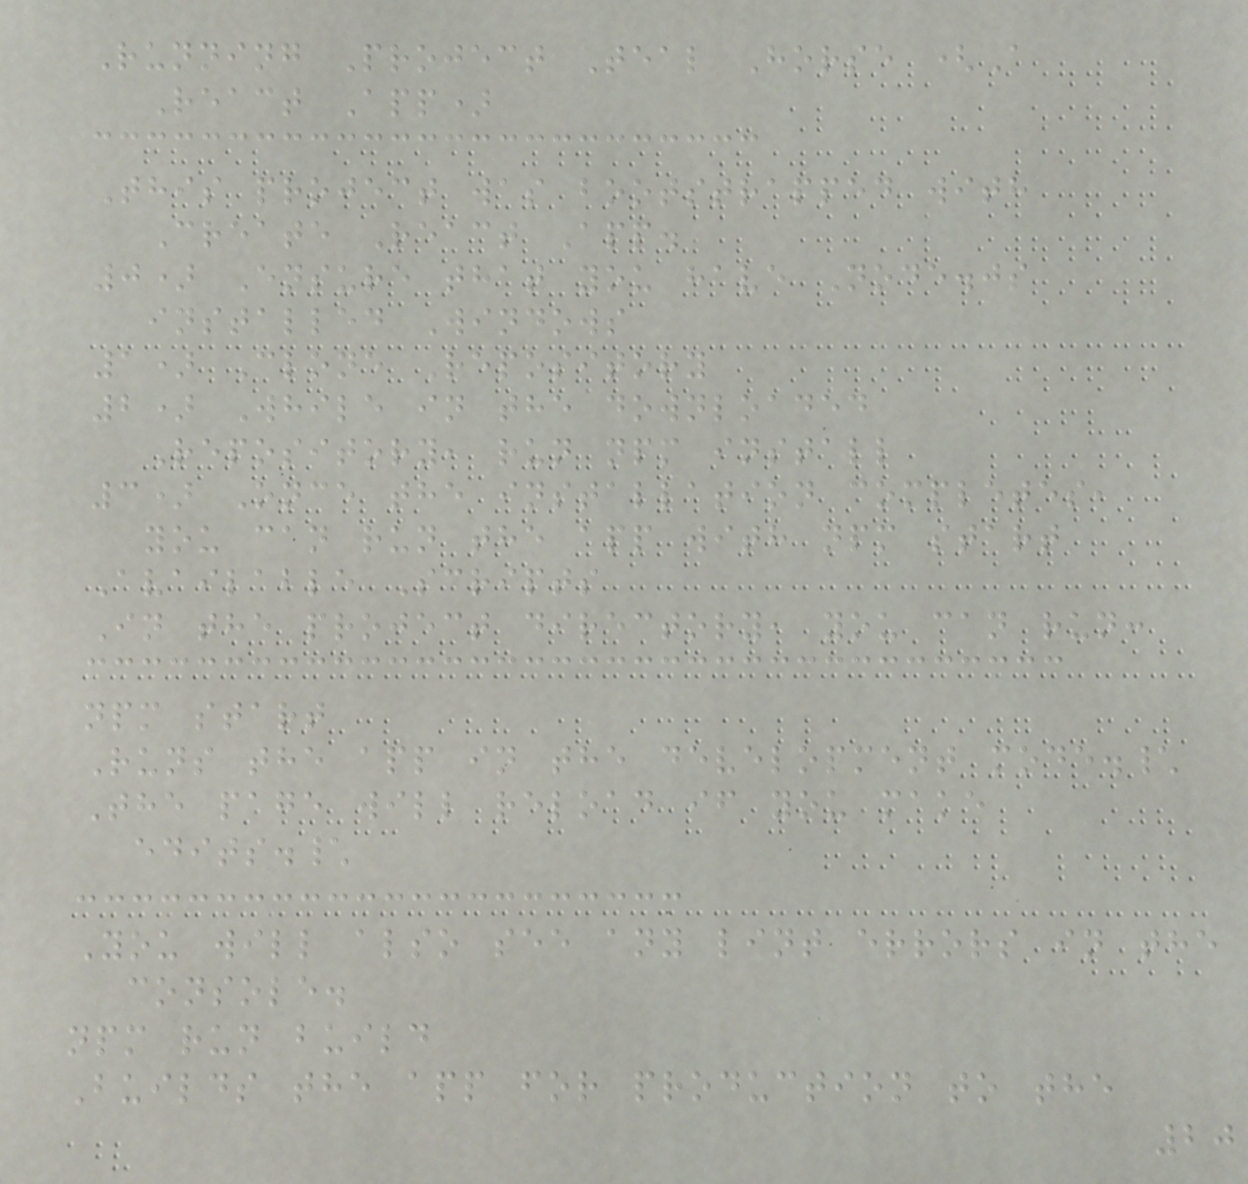Running Project Teal Horse (A
React App)
This project was bootstrapped with
Create React App.
0) Ensure that you have Node.js
installed Windows
1) Clone Repository
2) While in the downloaded
Repository, run npm install
3) Once the installation completes,
you can run the app with npm start
Available Scripts
In the project directory, you can run:
npm start
Runs the app in the development mode.\
The page will reload if you make
edits.\
You will also see any lint errors in the
console.
npm run build
Builds the app for production to the
20
